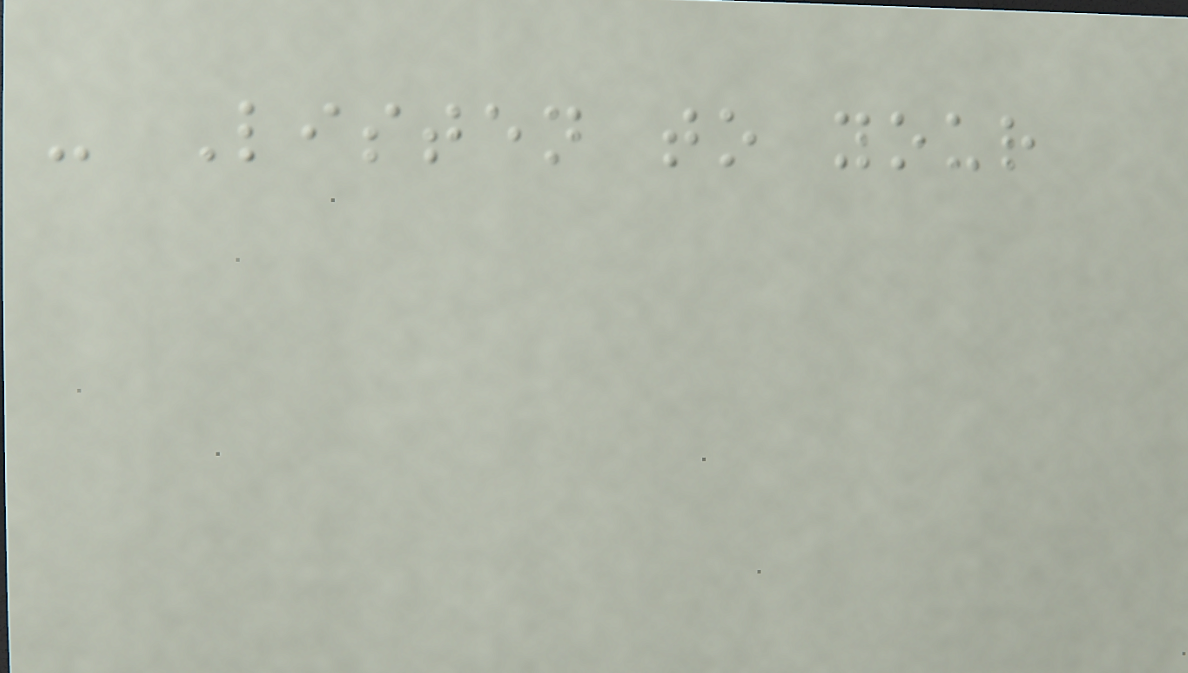- Listen to your
